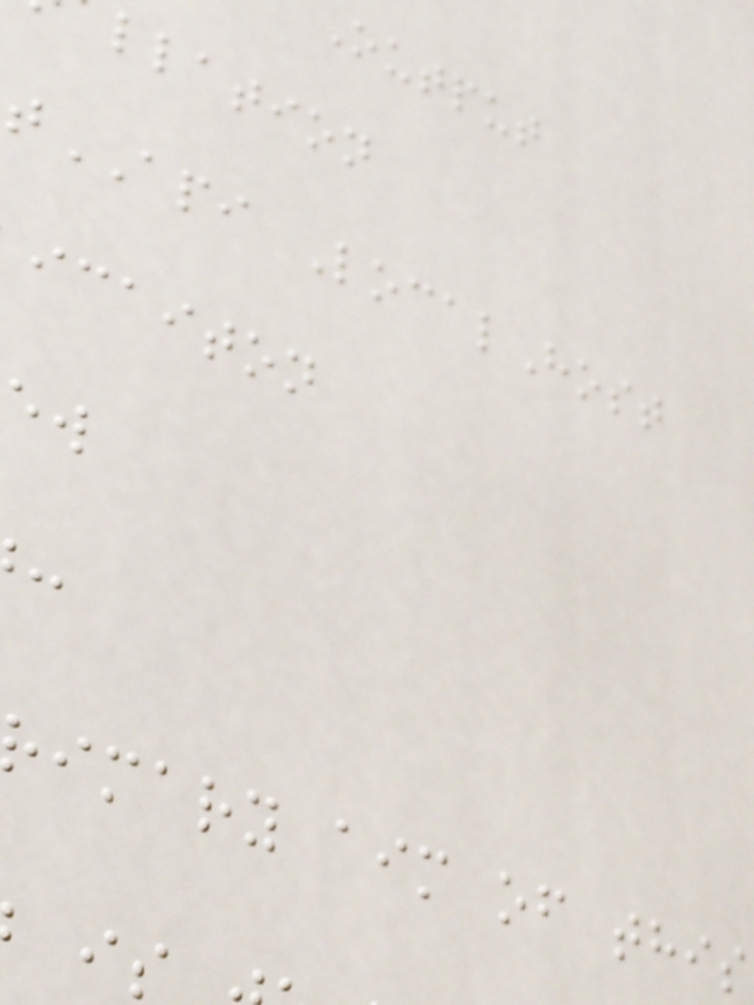output
llation
tAPI LocalHost
icaiton
imary aim of this
